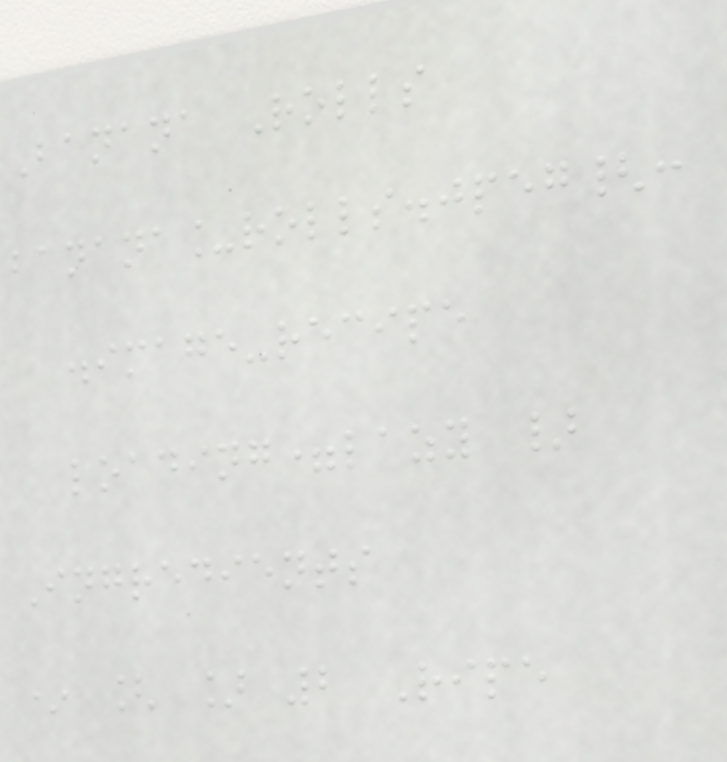Banana Rolls
banana_rolls.jpeg{:
.image-recipe
loading=lazy }
Ingredients
* [ ] 2 Ripe
